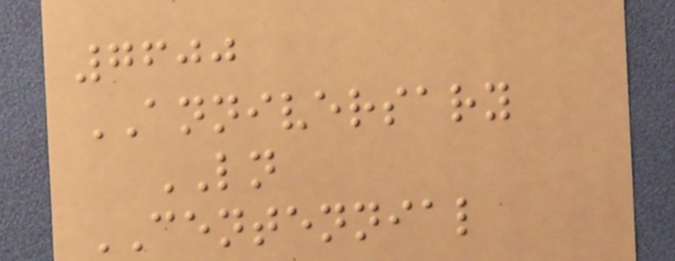7600
ANNIVERSARY
LN
CENTENNIAL
